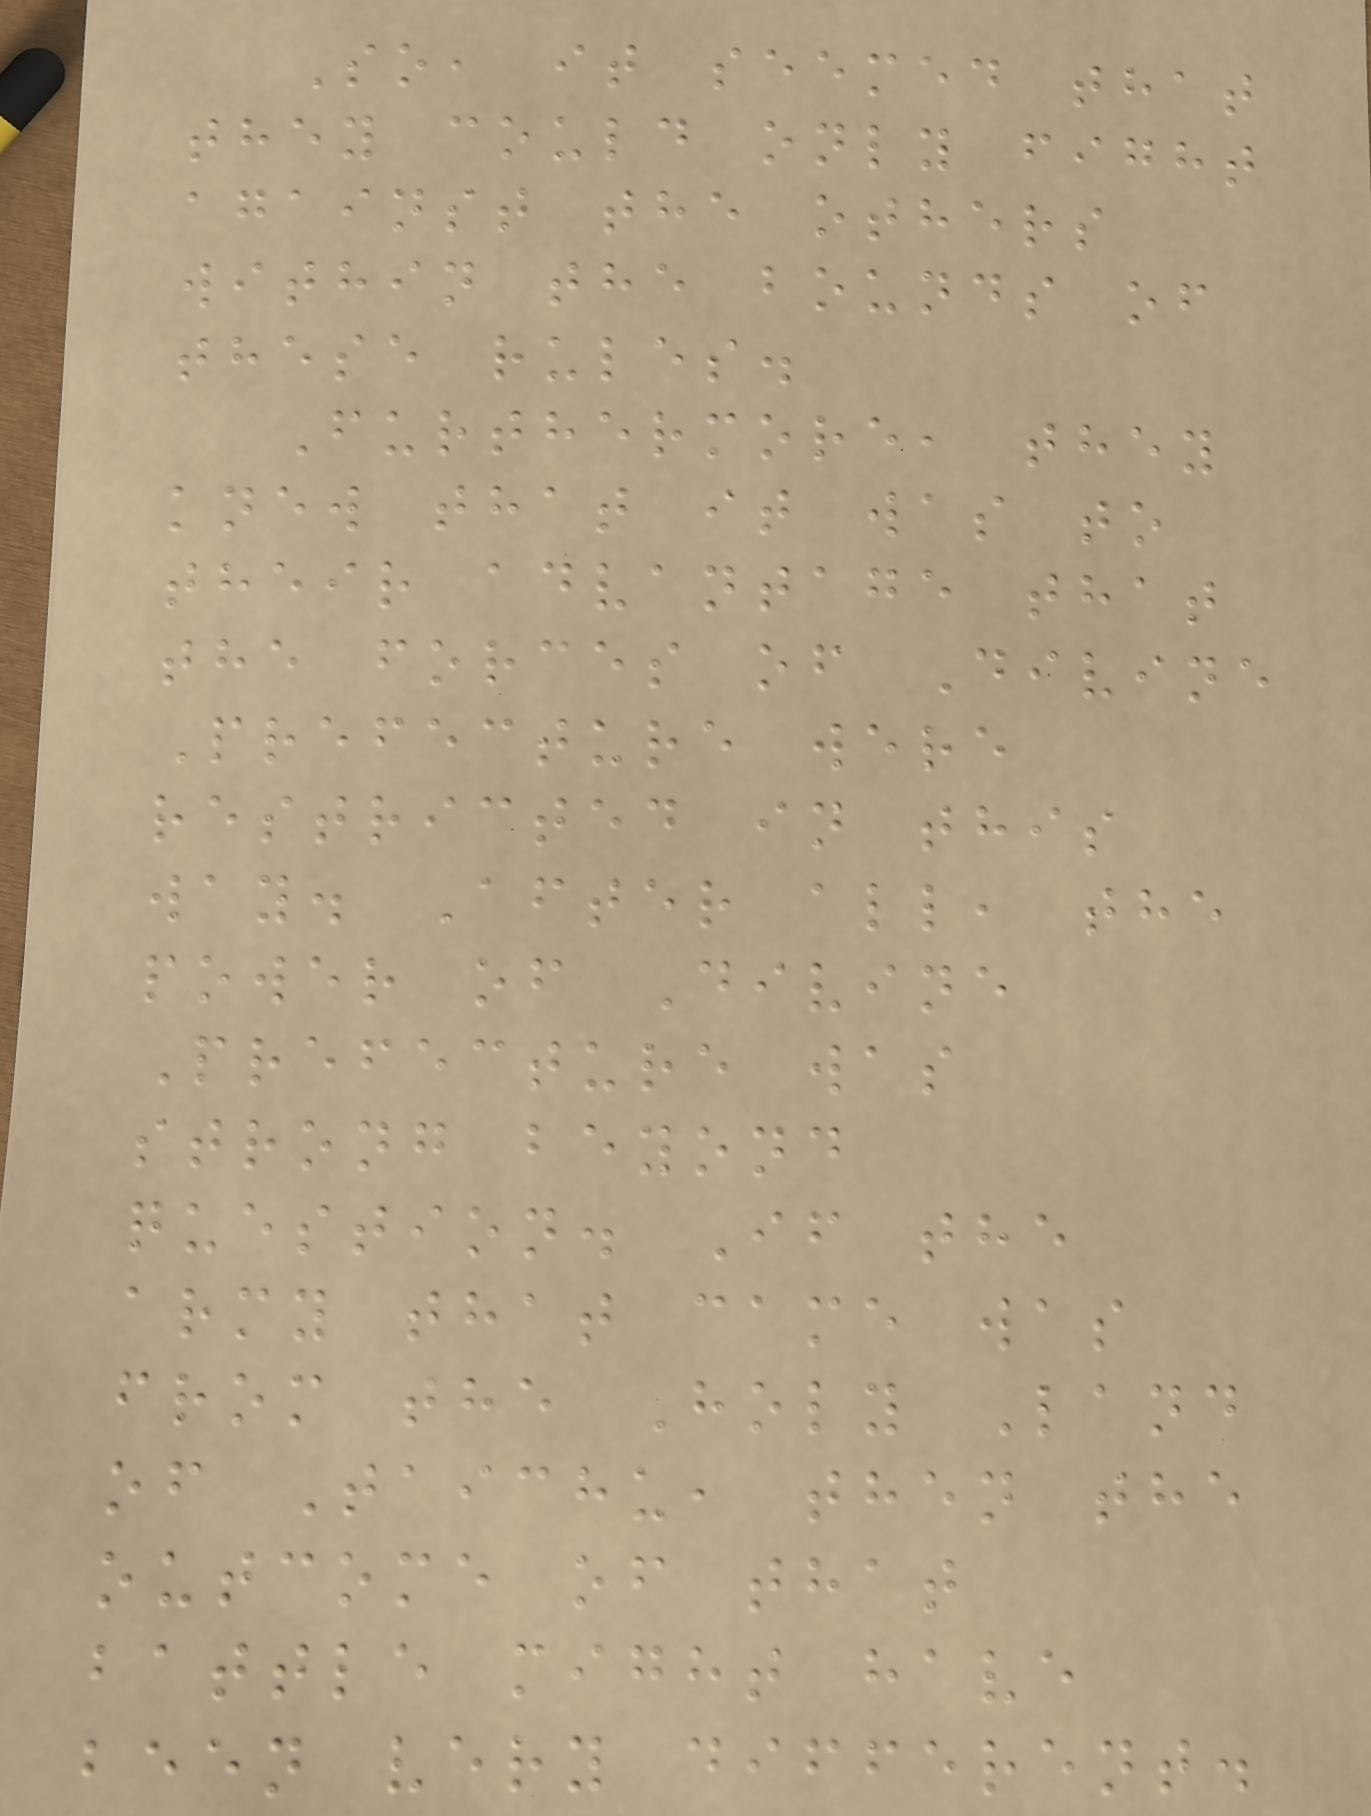So, it seemed that
they could only fight
against the others
within the bounds of
these rules.
Furthermore, they
knew that it was to
their advantage that
the forces of Divine
Prefecture were
restricted in this
way. After all, the
power of Divine
Prefecture was
strong beyond
question. If the
army that came was
from the Holy Land
of Taichu, then the
outcome of that
battle might have
been very different.
